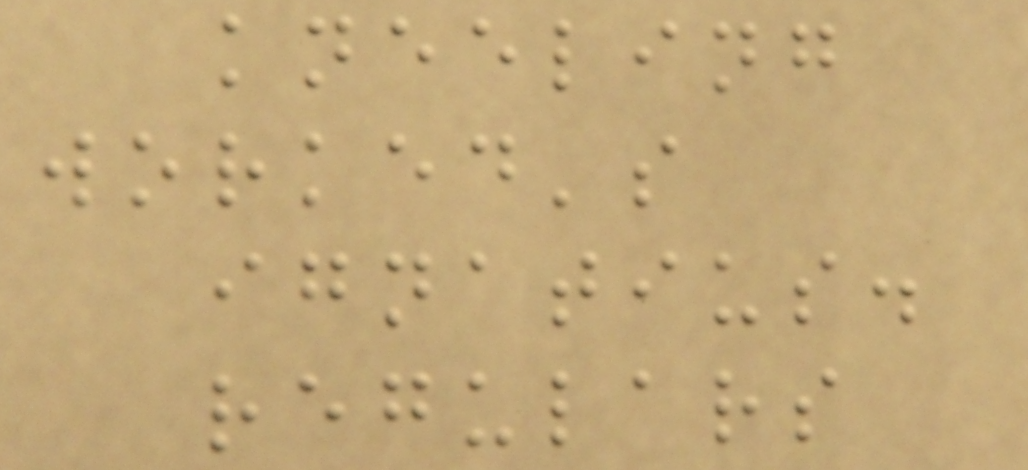kneeling
worked's
ignatius.
regulars
